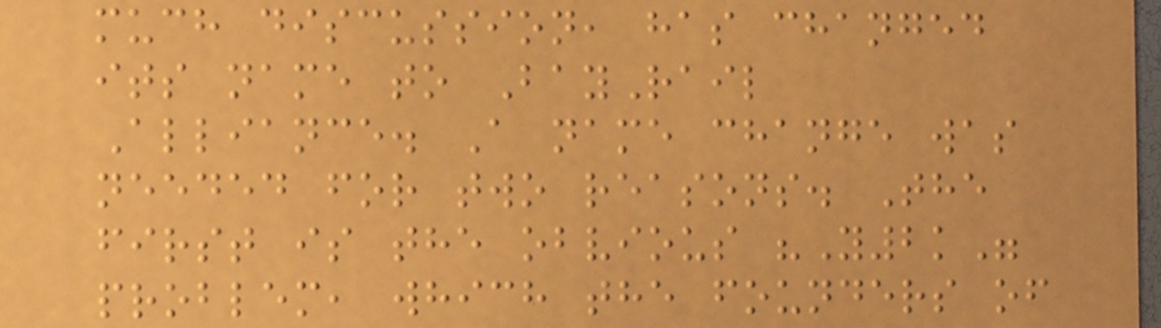much discussion, has changed
its name to BayRail
Alliance. A name change was
needed for two reasons. The
first is the obvious "Y2k"
problem, which the founders of
